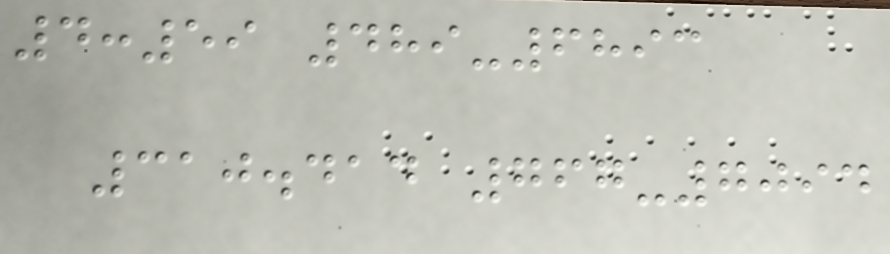4:59 489-6893
310.414 767-7094
